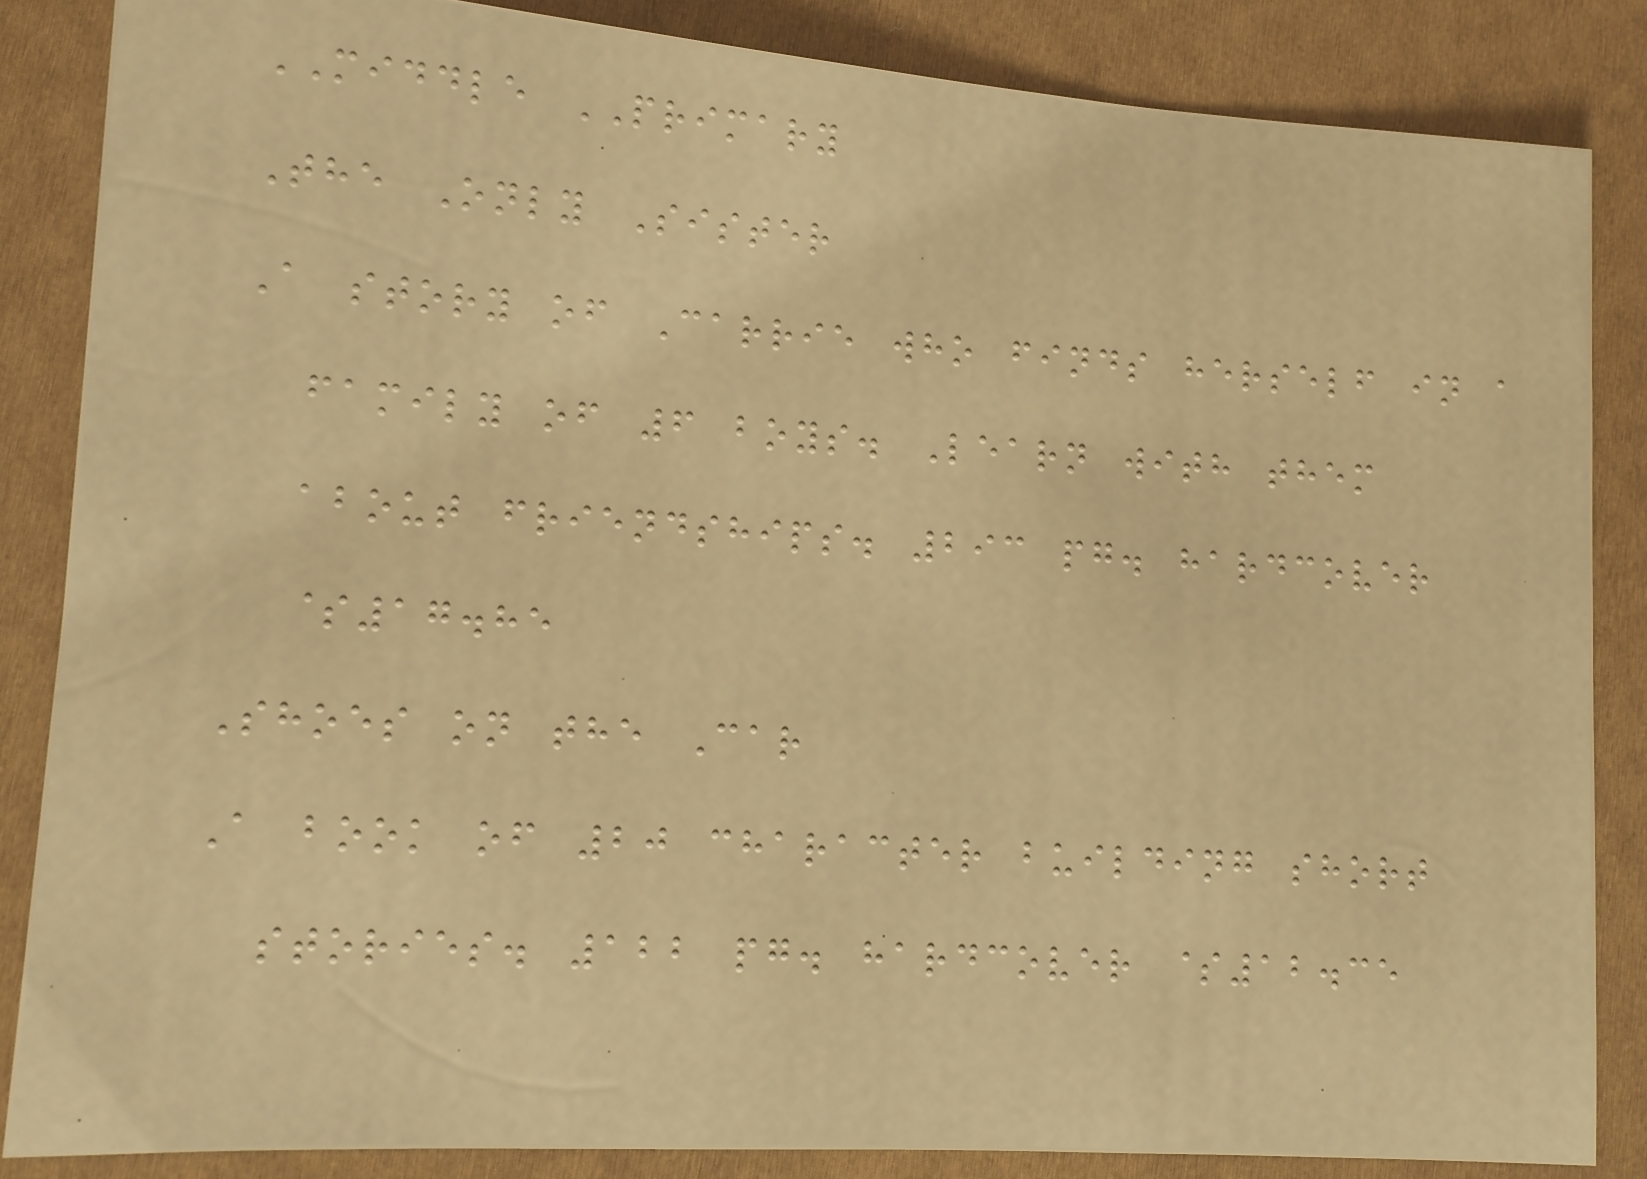MIDDLE PRIMARY
The Only Sister
A story of Carrie who finds herself in a
family of 6 boys. Learn with them
about friendships. 293 pg. hardcover
$17.85
Shoes on the Car
A book of 20 character building short
stories. 122 pg. hardcover $12.35
